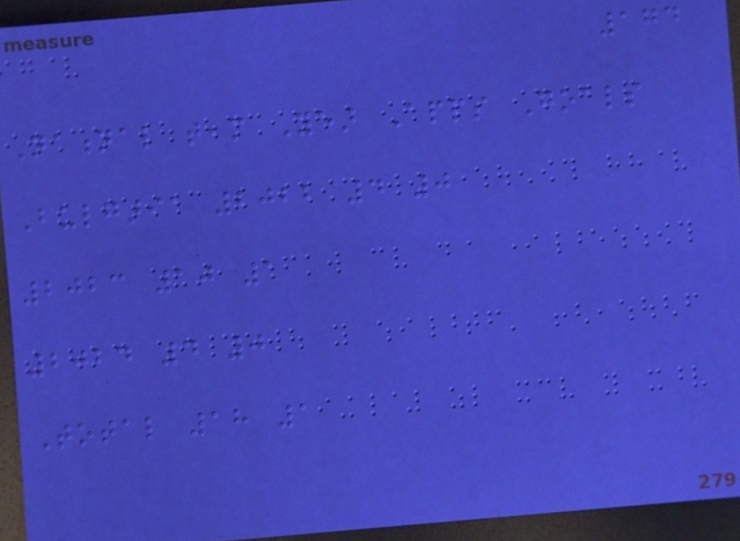174
National team Year Apps Goals
Bulgaria 2022 4 0
2023 10 1
2024 4 0
Total 18 1
